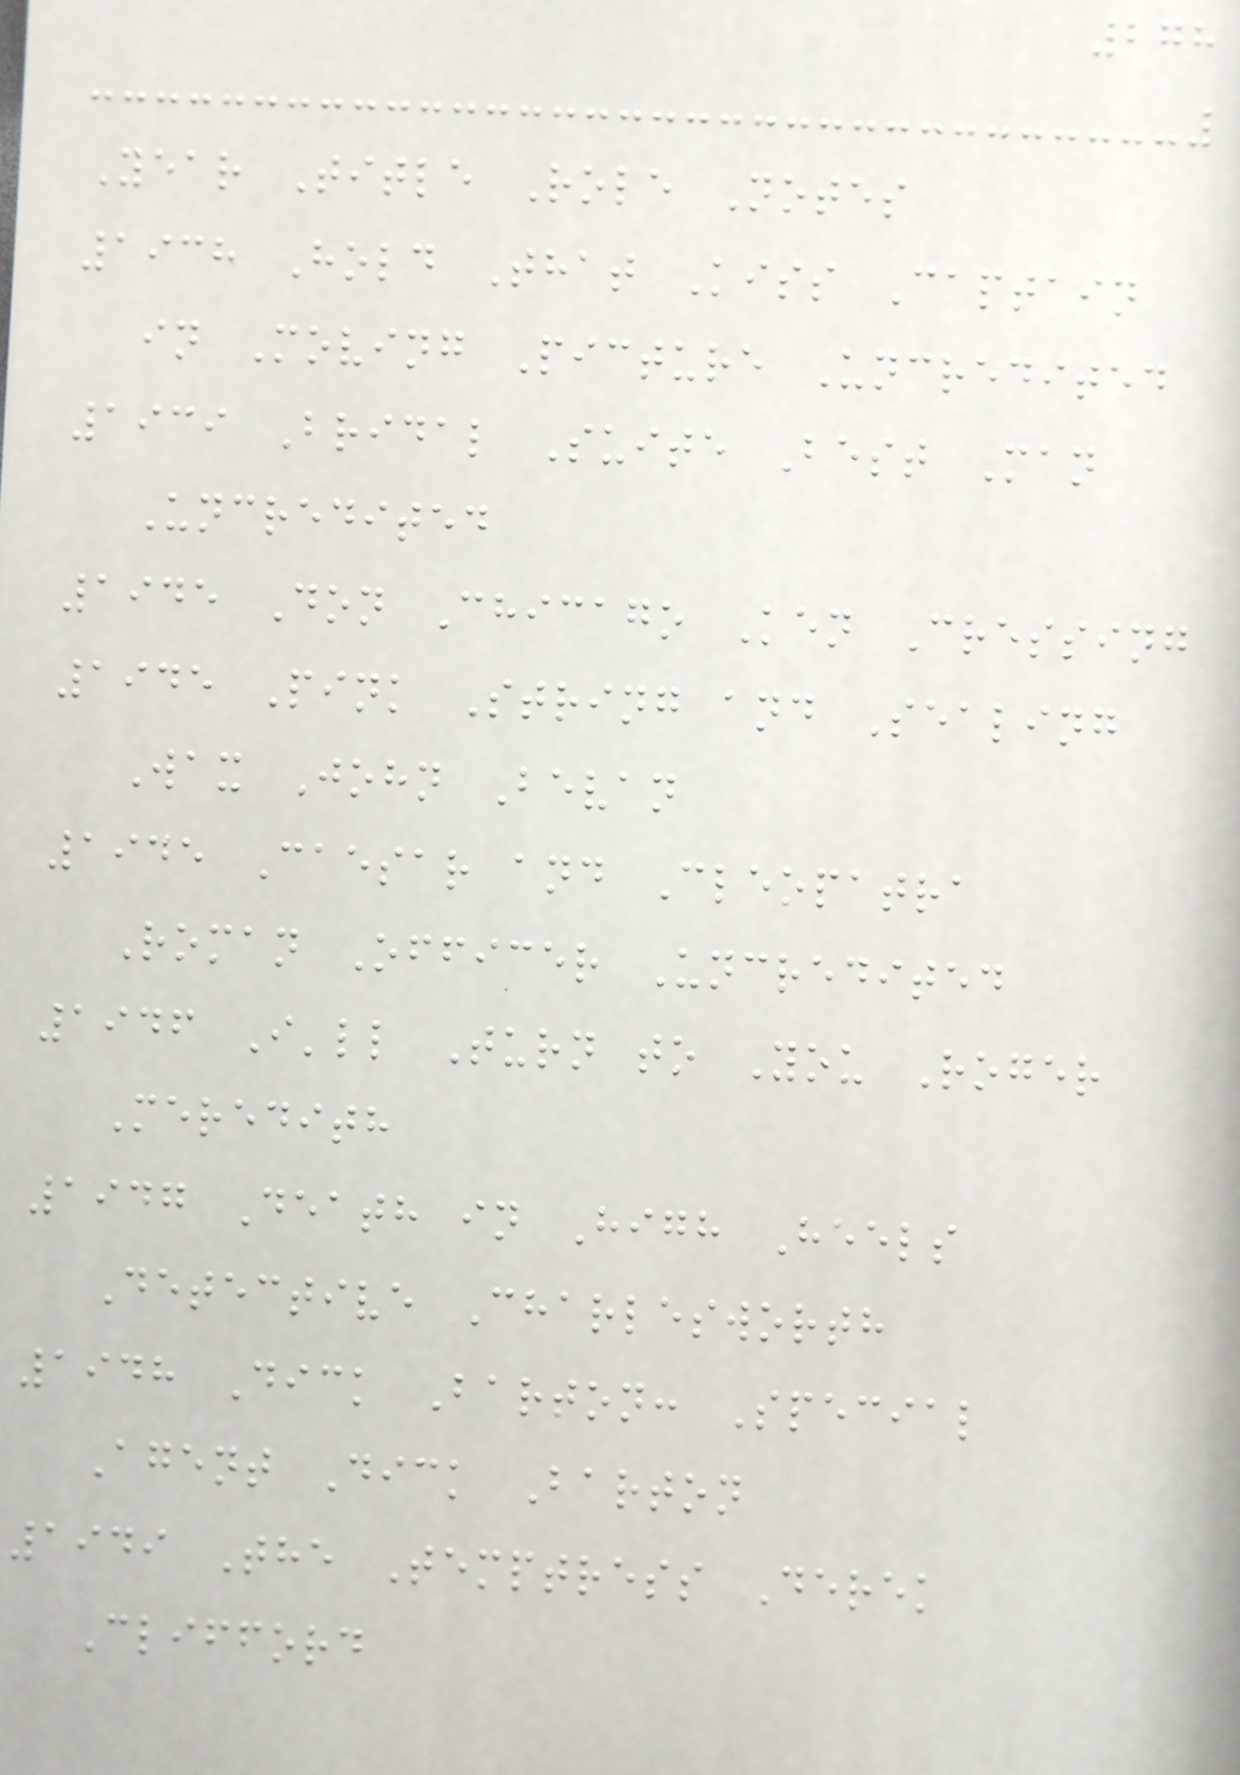278
Year Title Role Notes
1938 Hold That Kiss Captain
in Moving Picture Uncredited
1939 Bridal Suite Best Man
Uncredited
1945 Don Chicago Ken Cressing
1945 Pink String and Sealing
Wax John Bevan
1945 Caesar and Cleopatra
Roman Officer Uncredited
1946 I'll Turn to You Roger
Meredith
1947 Death in High Heels
Detective Charlesworth
1948 Dick Barton: Special
Agent Dick Barton
1949 The Temptress Derek
Clifford
